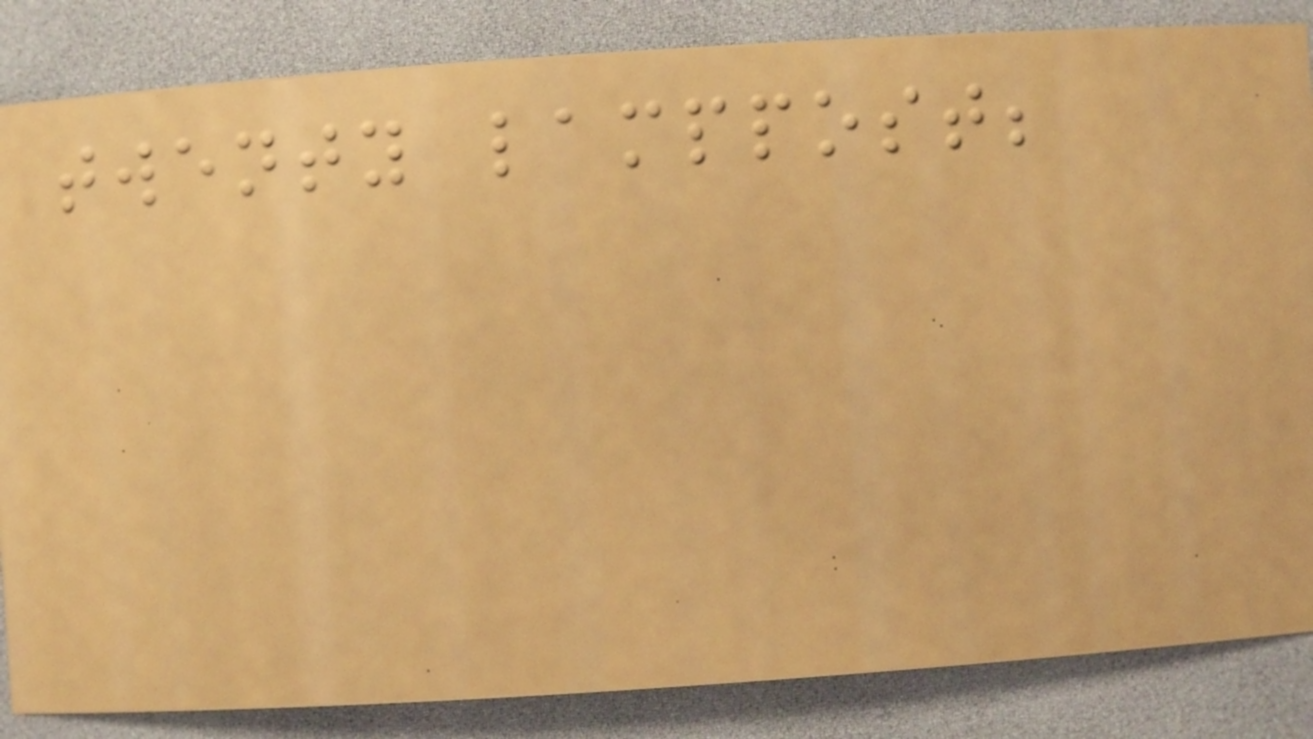twenty lamppost;
